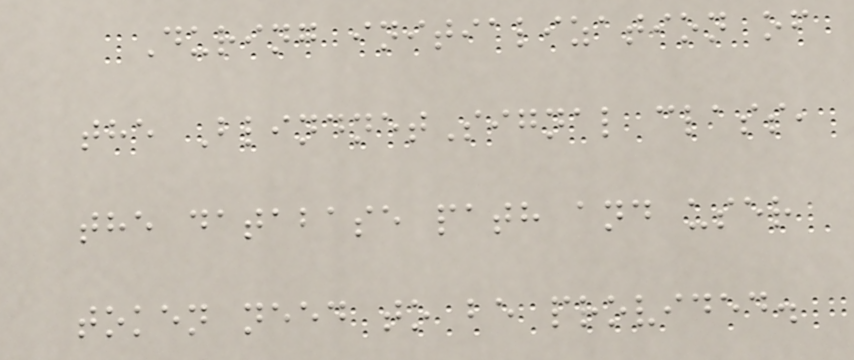During initialization of
the BlindnetSignal class,
the database path and user
token need to be provided.
